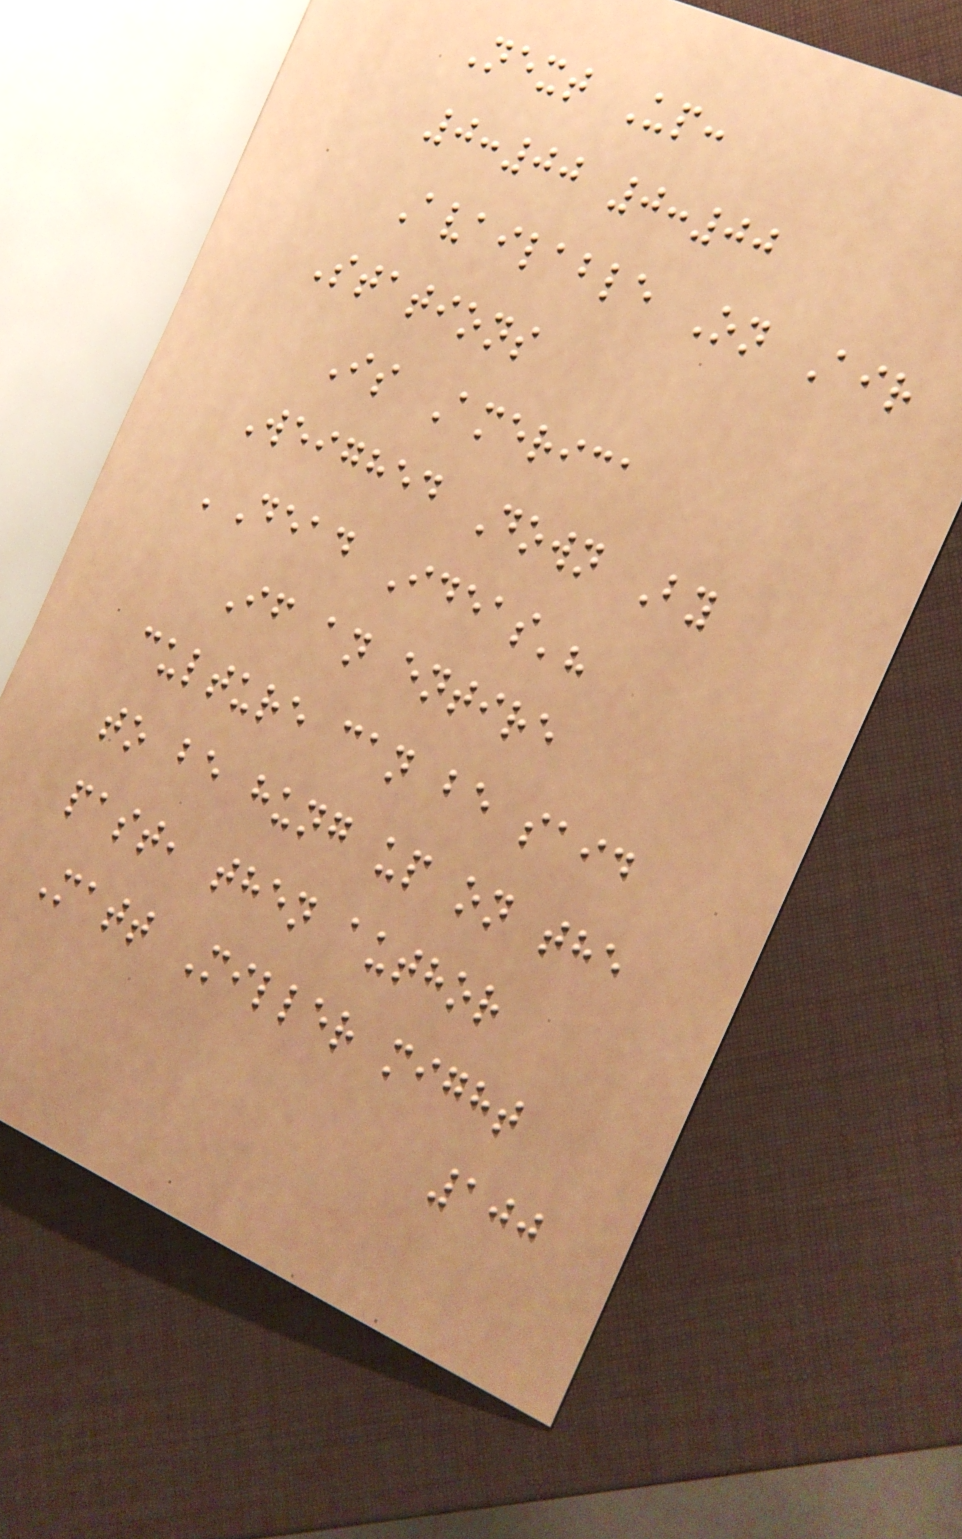Next Up:
0:00 0:00
Available On Air
Stations
Is America
Weighed Down By
'Dead Ideas'?
If an entire
culture can be said
to be hung up on the
past, then author
Matt Miller might
100
